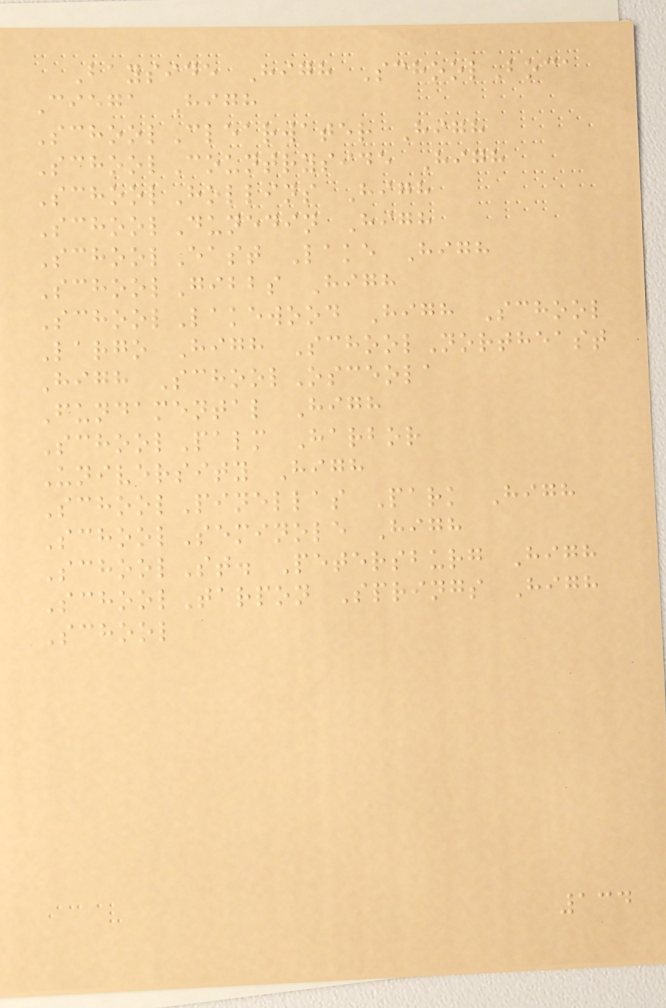Bayside High SchoolBoca
Ciega High
SchoolClearwater High
SchoolCountryside High
SchoolHollins High
SchoolDunedin High
SchoolEast Lake High
SchoolGibbs High
SchoolLakewood High School
Largo High SchoolNortheast
High SchoolOsceola
Fundamental High
SchoolPalm Harbor
University High
SchoolPinellas Park High
SchoolSeminole High
SchoolSt. Petersburg High
SchoolTarpon Springs High
School
134
